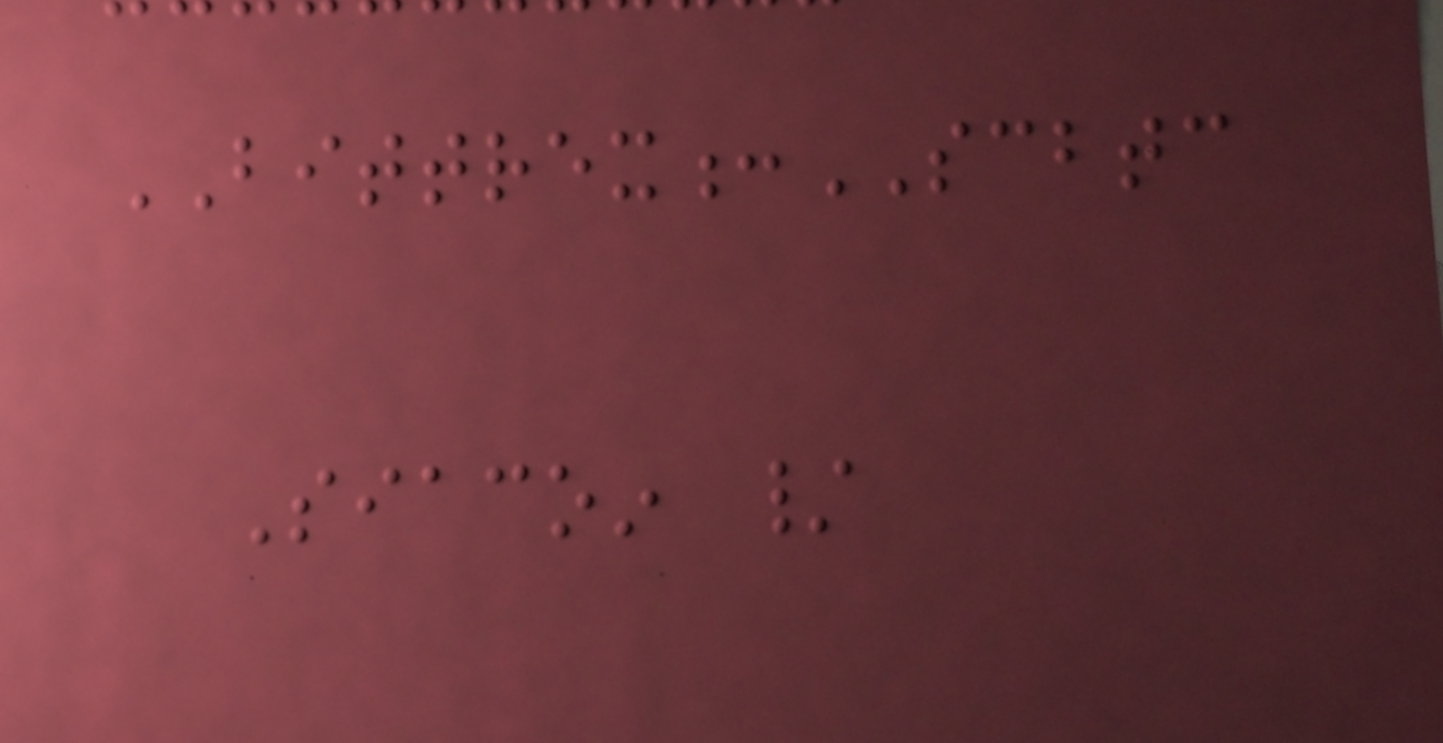BITTREX:SCBTC
Siacoin /
